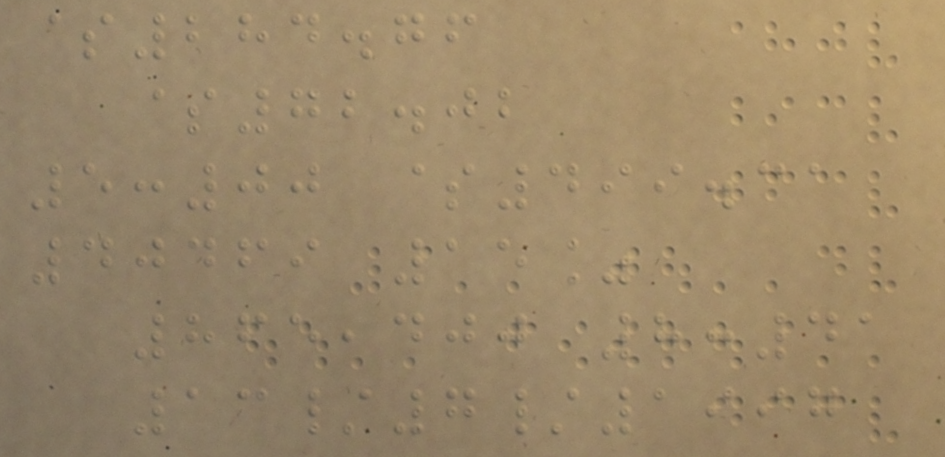$284.76
$72.02
5:00 $499.31
40469 15%
865,400 8:41
13/7/1997
